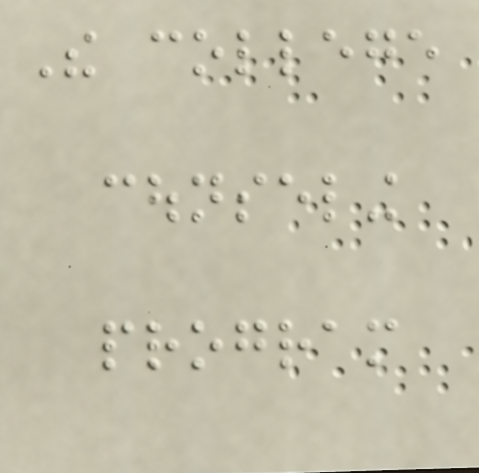The college
counseling
program
